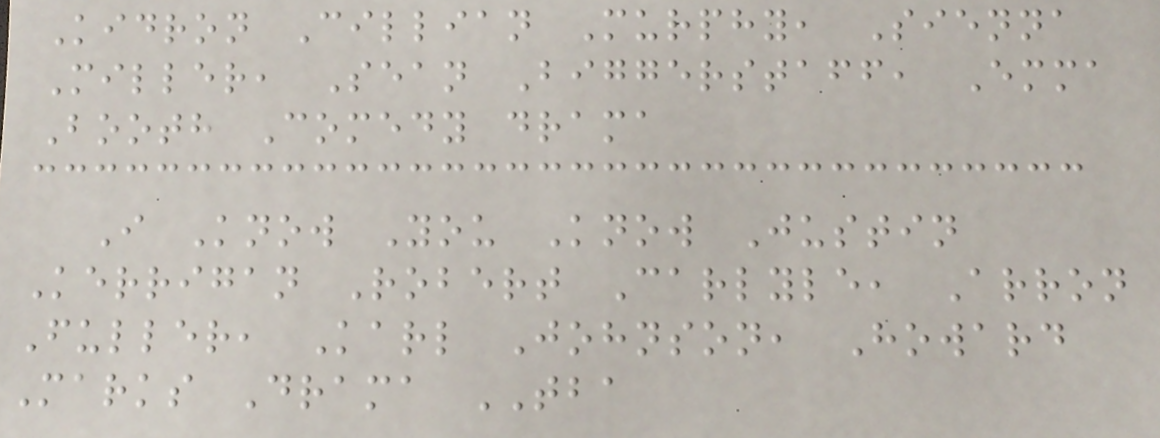Kidron Cillian Murphy, Sienna
Miller, Sean Biggerstaff, Emma
Booth Comedy drama
I Know You Know Justin
Kerrigan Robert Carlyle, Arron
Fuller, Karl Johnson, Howard
Marks Drama TBA
